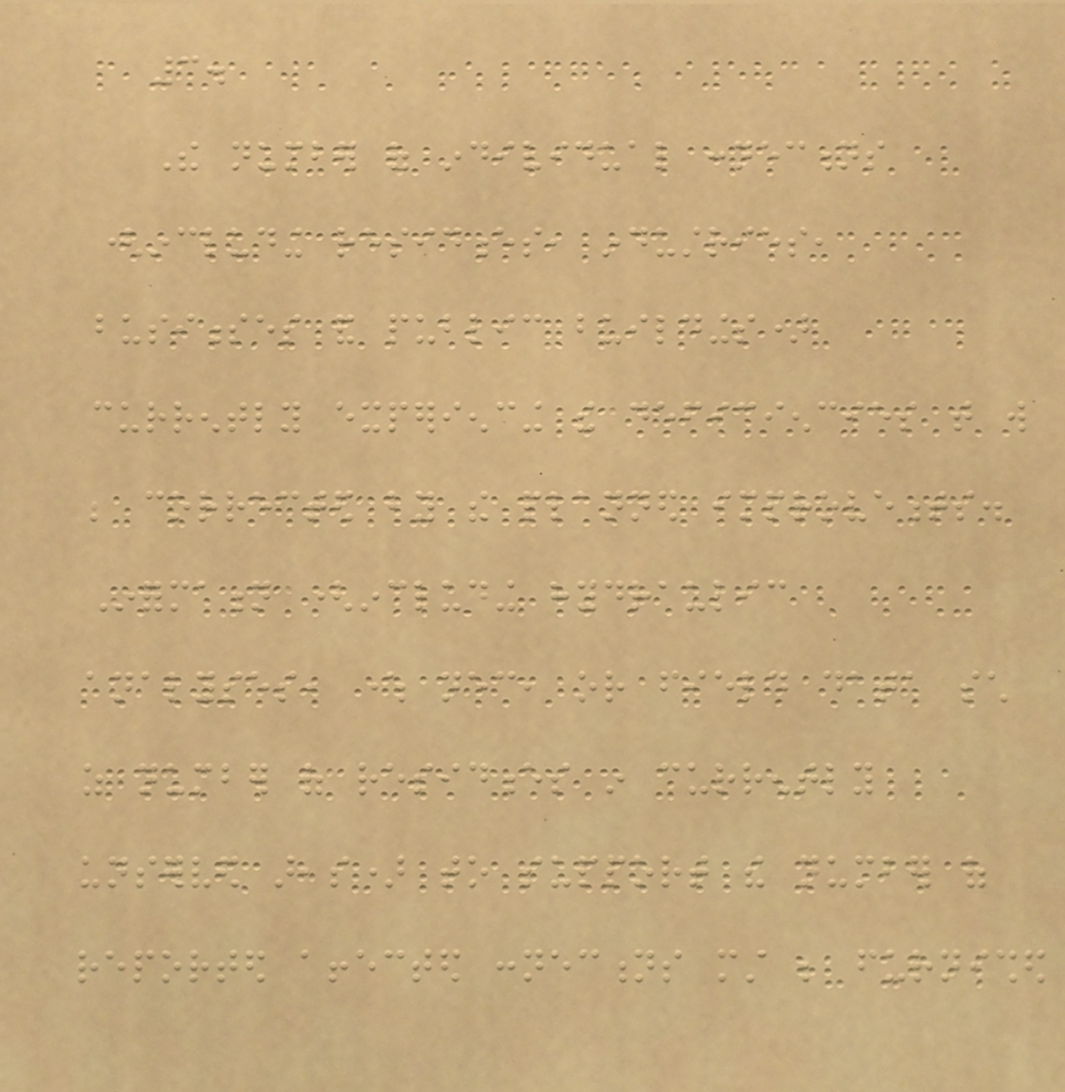3.
The number of individual connections
(including residences, industries,
businesses and public buildings)
currently experiencing the deficiencies that will
be corrected by the planned improvements.
Information (including hydraulic
analyses, where necessary, or field data such
as number of residences in currently
unserved areas) to support the number of
reported affected connections must be furnished
